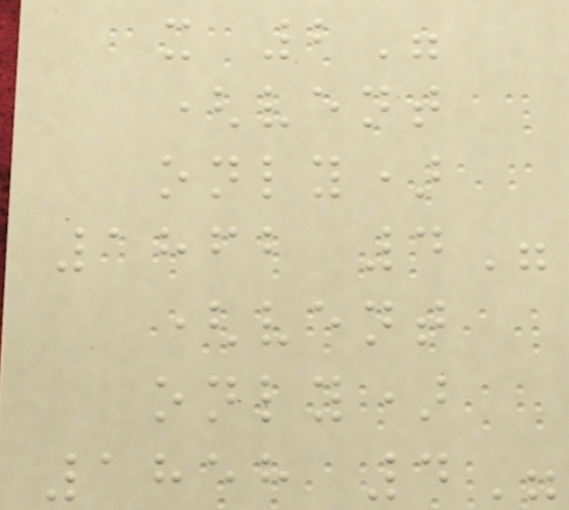x 2"
(vent
only)
1862 4"
(vent
only)
1858 4"
